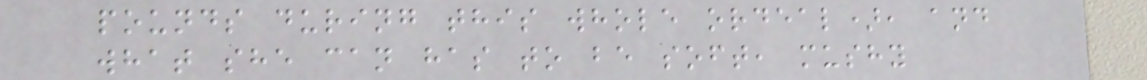pounds during this whole ordeal), and
what she can has to be soft, mushy
